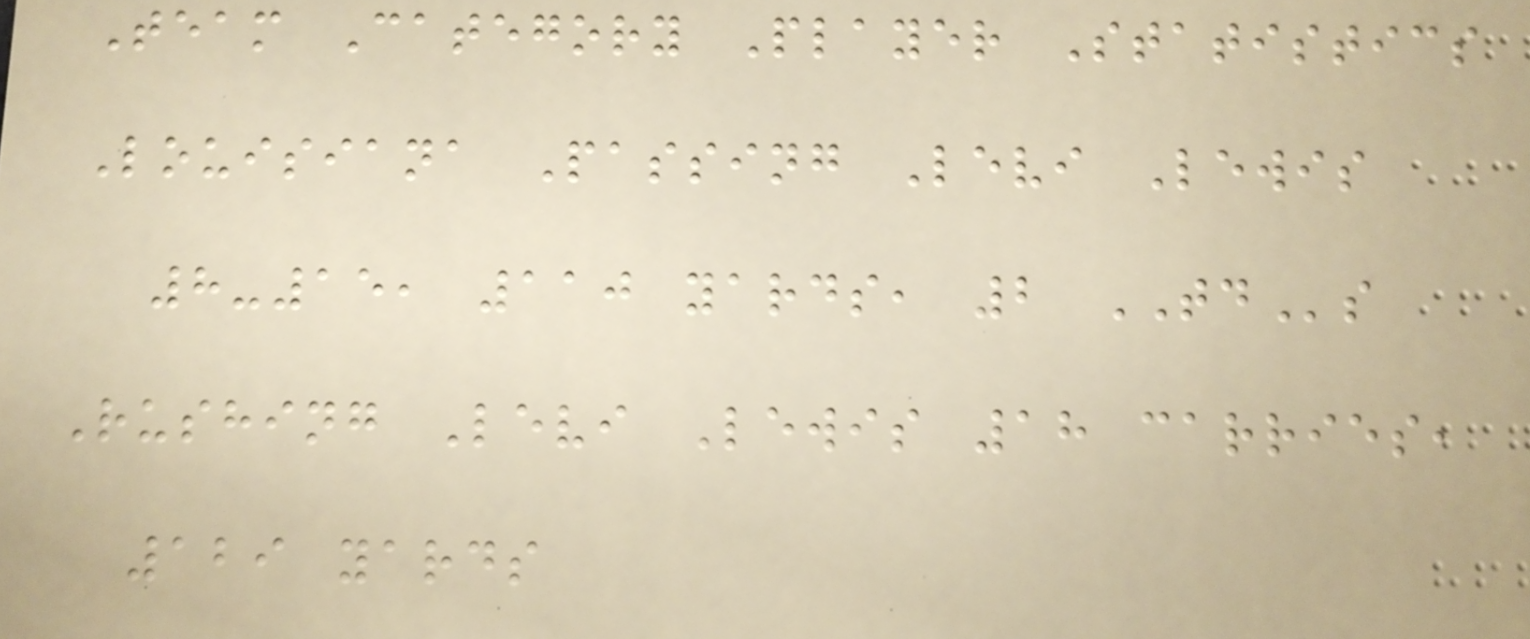Team Category Player Statistics
Louisiana Passing Levi Lewis
8-15, 110 yards, 2 TDs
Rushing Levi Lewis 18 carries,
129 yards
